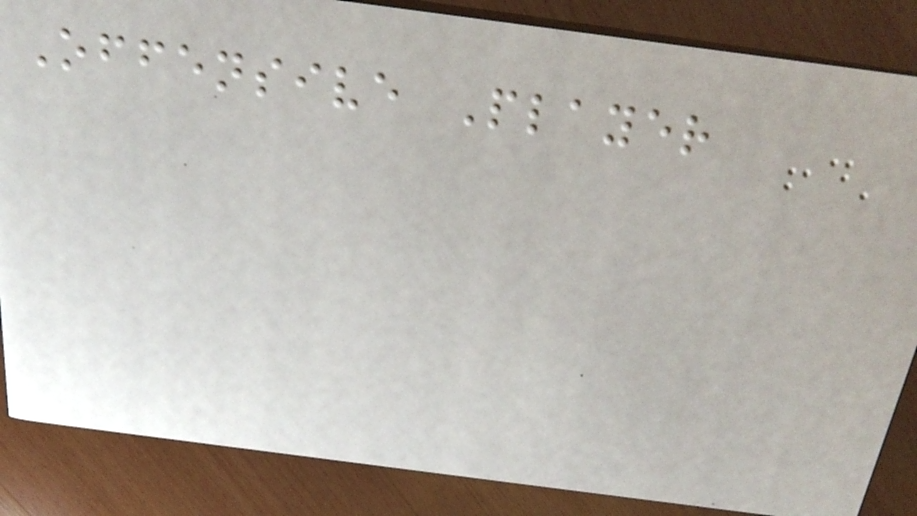Offensive Player
